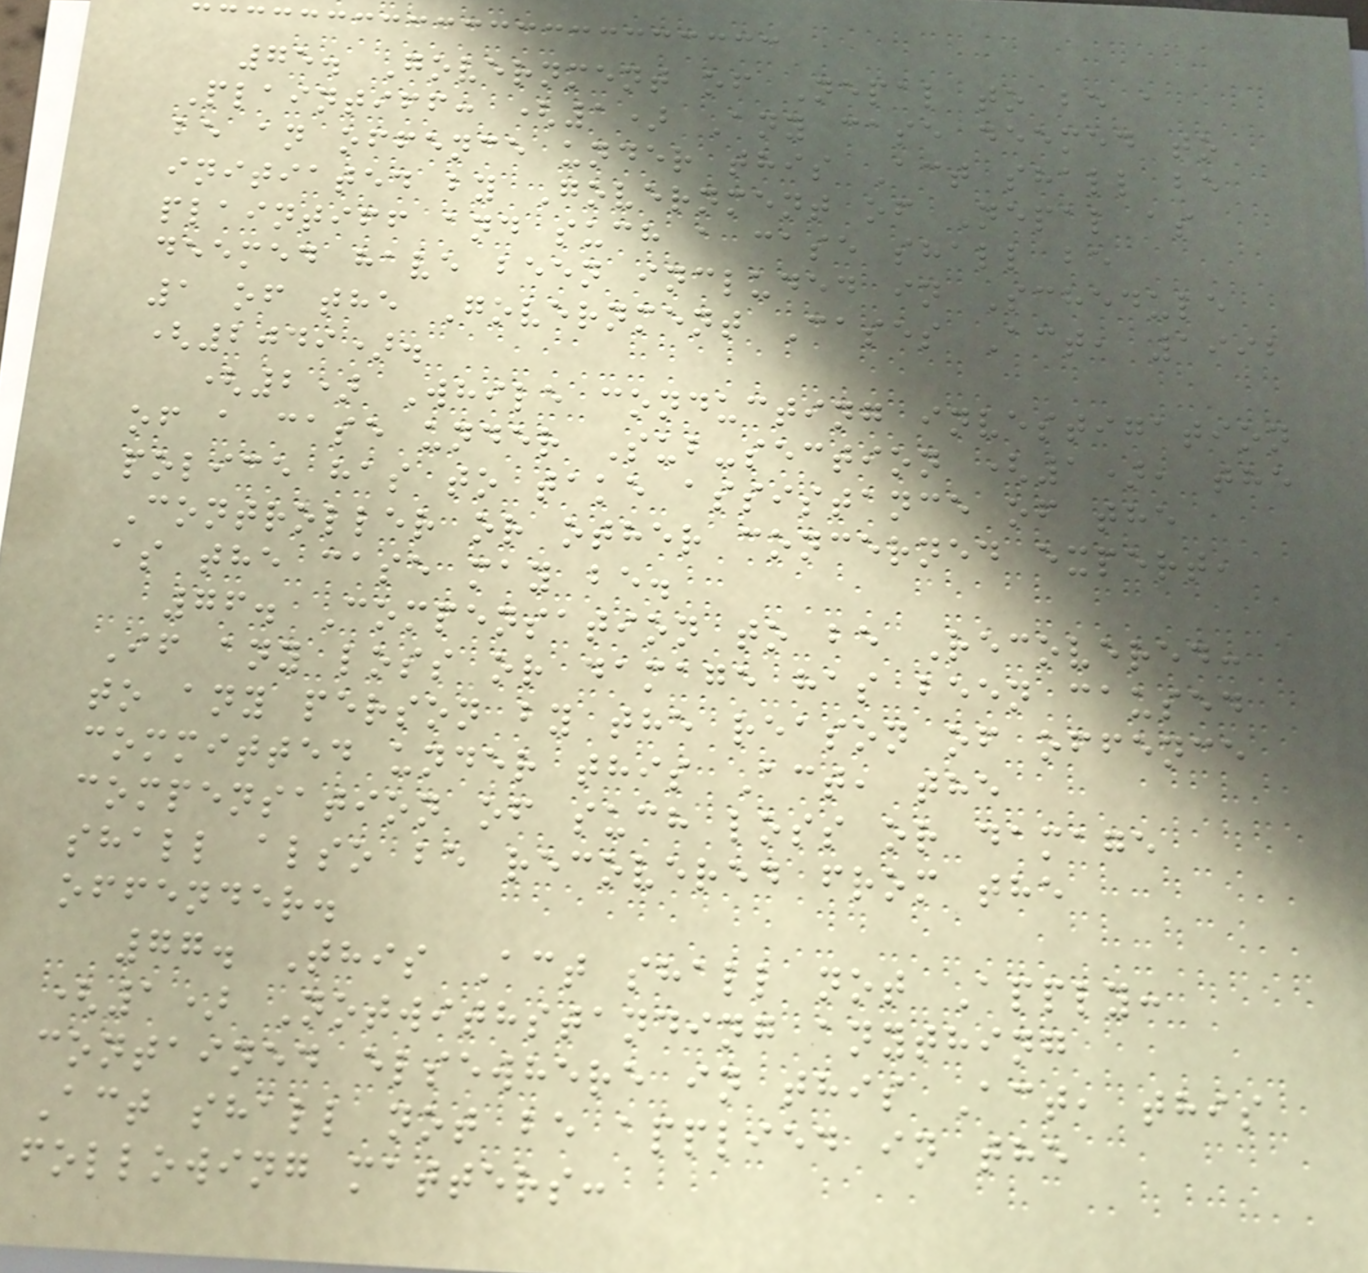75. Government of Nepal to be a
Plaintiff: (1) Any case deemed to
be an offence under this Act shall be
initiated by Government of Nepal as
plaintiff and such a case shall be
deemed have been included in Schedule
1 of the Government Cases Act, 1992
(2049).
(2) While conducting investigation
of a case under Sub-section (1), the
police has to take assistance of the
Controller or other concerned expert,
as the case may be.
76. Compensation to be Recovered:
If any loss or damage has been caused
to any person by the reason of offence
committed under this Act, the
compensation of such loss or damage
shall also be recovered from the
offender.
77. This Act shall not Apply:
(1) Notwithstanding anything
contained elsewhere in this Act, this
Act shall not be applied in the
following matters:
